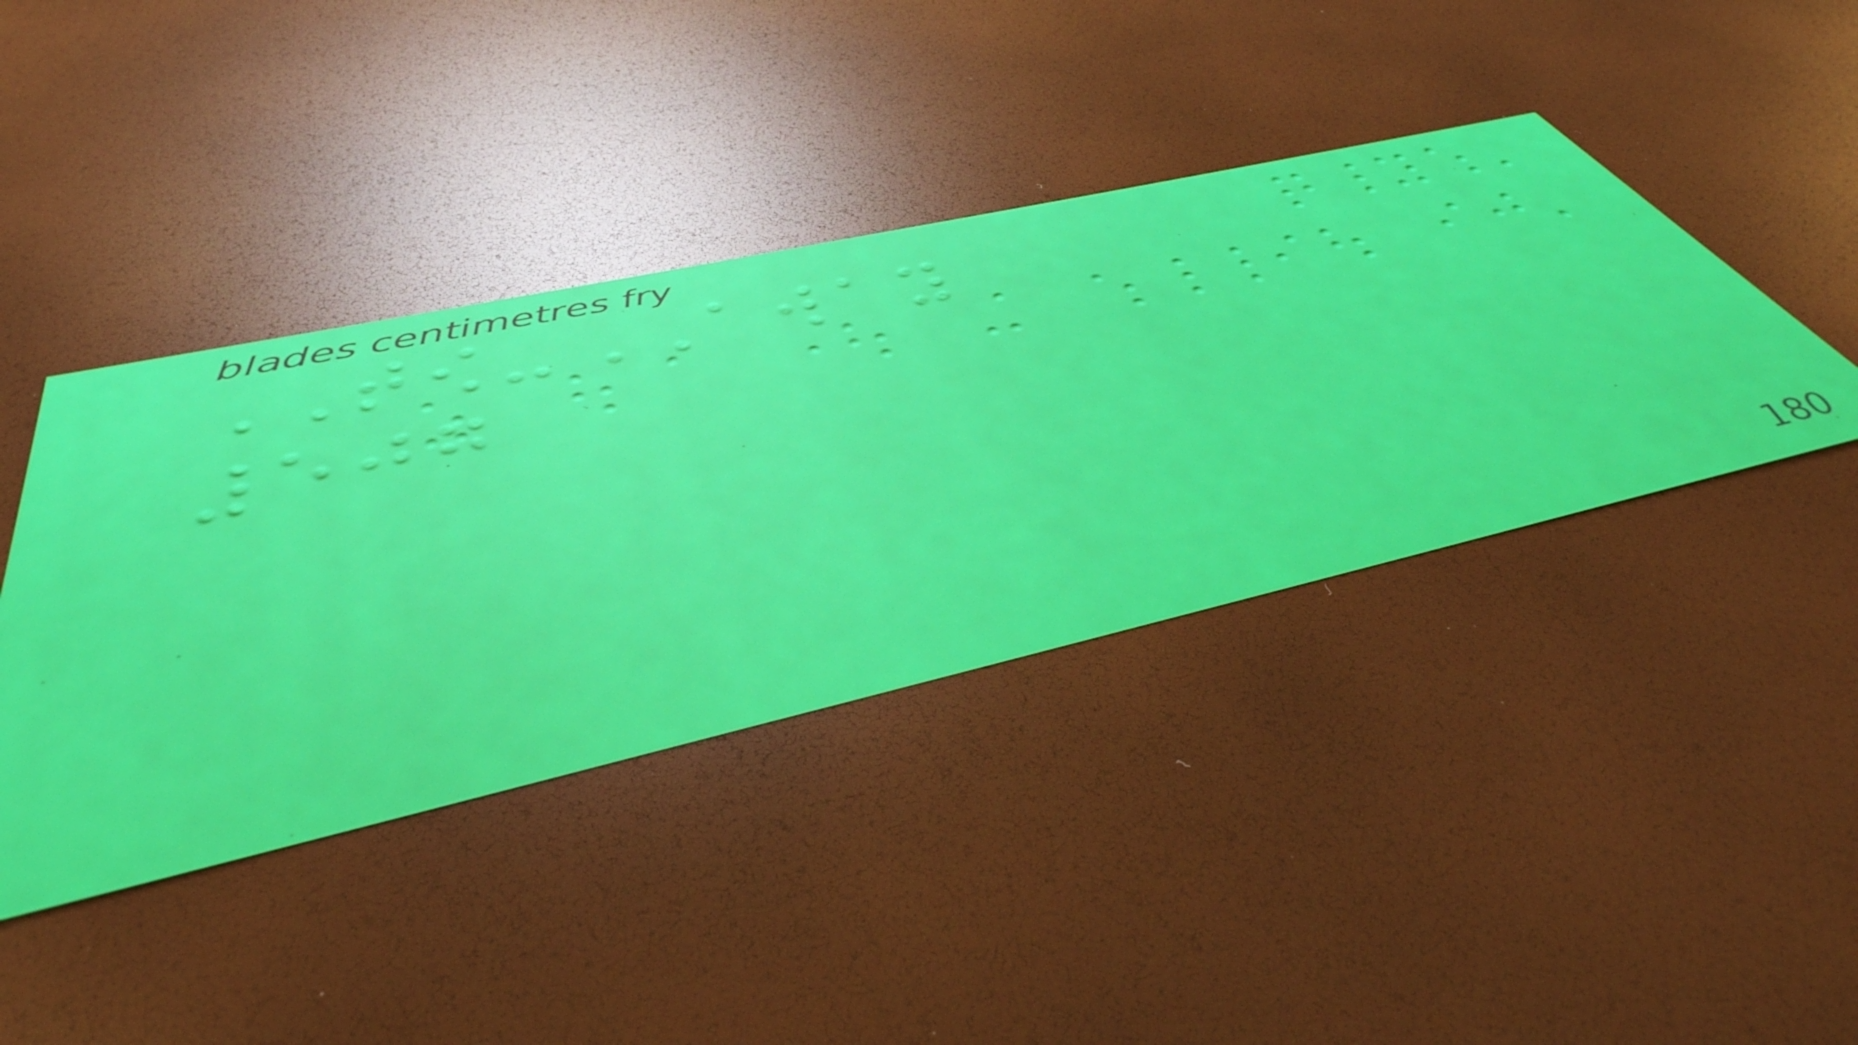TOW-AWAY
507
